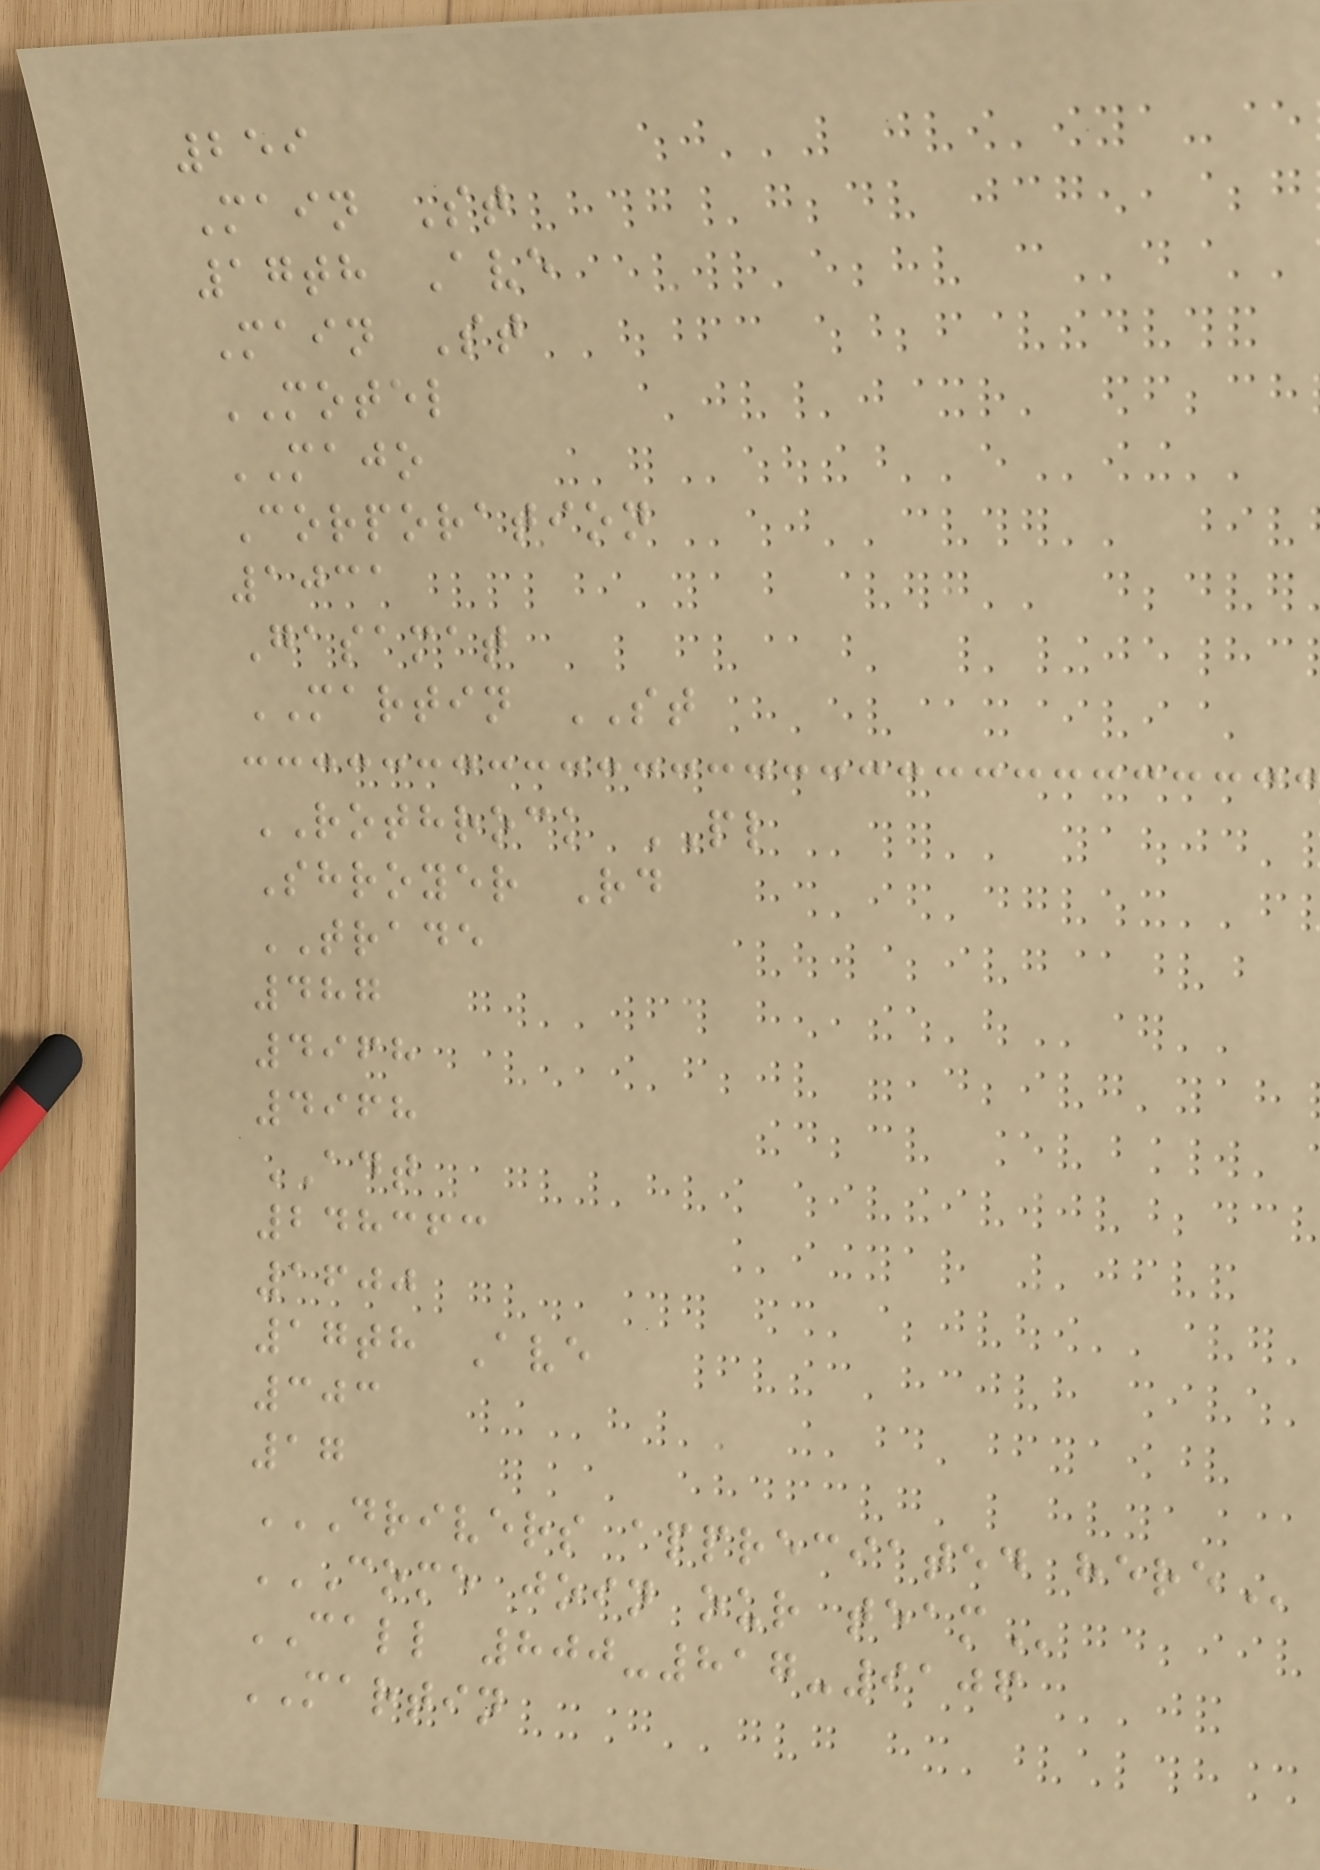259
Main St
17th Ave
Main St
MOTEL
MAJO
Corporation
1031
Gasamat
MARTIN ST
ROTHROCK PL
Shroyer Rd
TRADE
487
4968
4968
ADT
248363
1600
17th Ave
303
17
DRIVERS APPRECIATED HERE
COME JOIN OUR TEAM
CALL 800-817-9106
MARTIN
